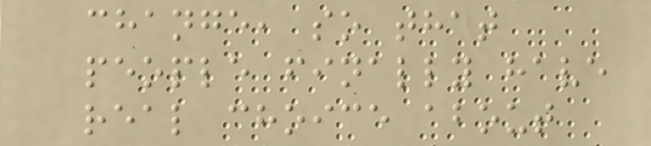change, so that
people finally have
real choice about
